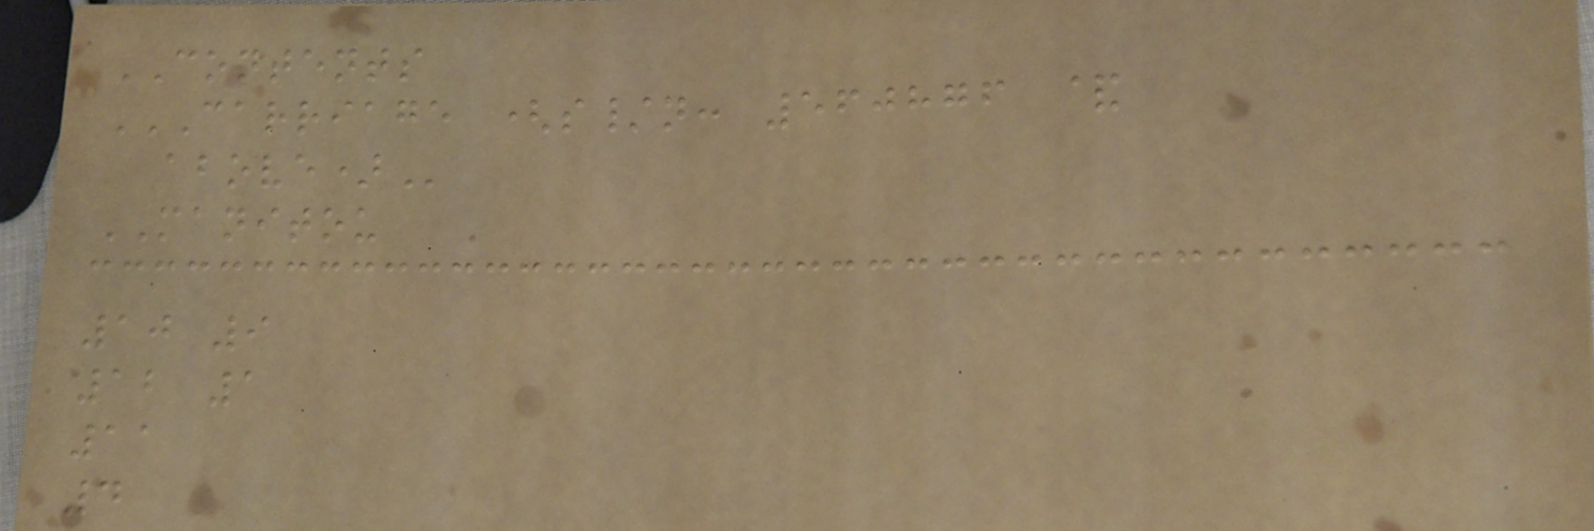CONTENTS
CARRIAGE (S/N: 560876 &
ABOVE)
MANITOU
10 9
12 1
11
4
